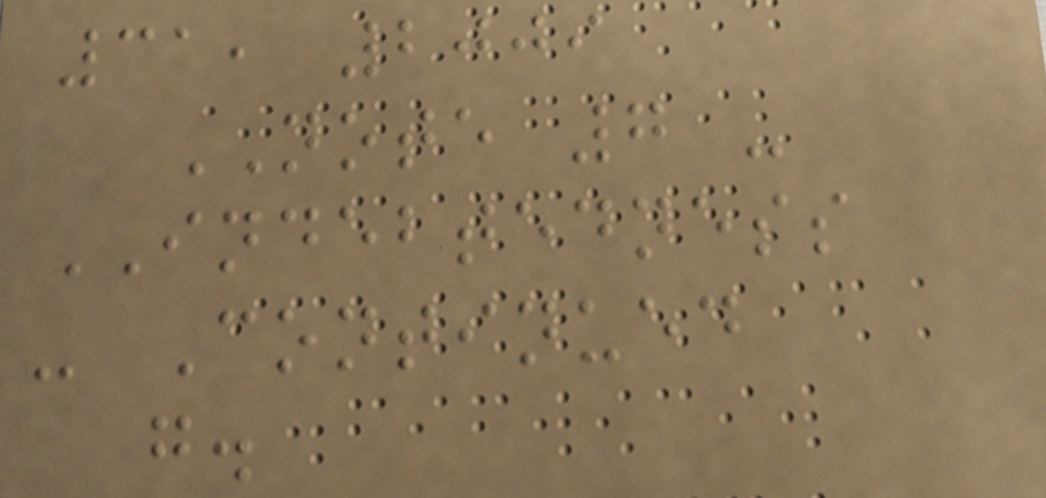31, 2009
NOTE 7 -
INDEBTEDNESS
- Continued
g.
